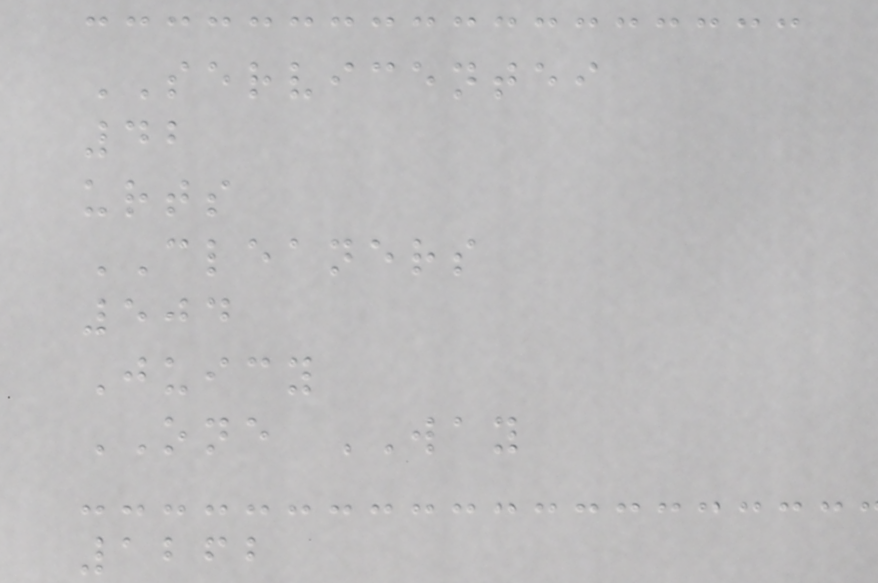SERVICENTEI
42
urts
CLEANERS
504
Juicy
ONE WAY
1262
